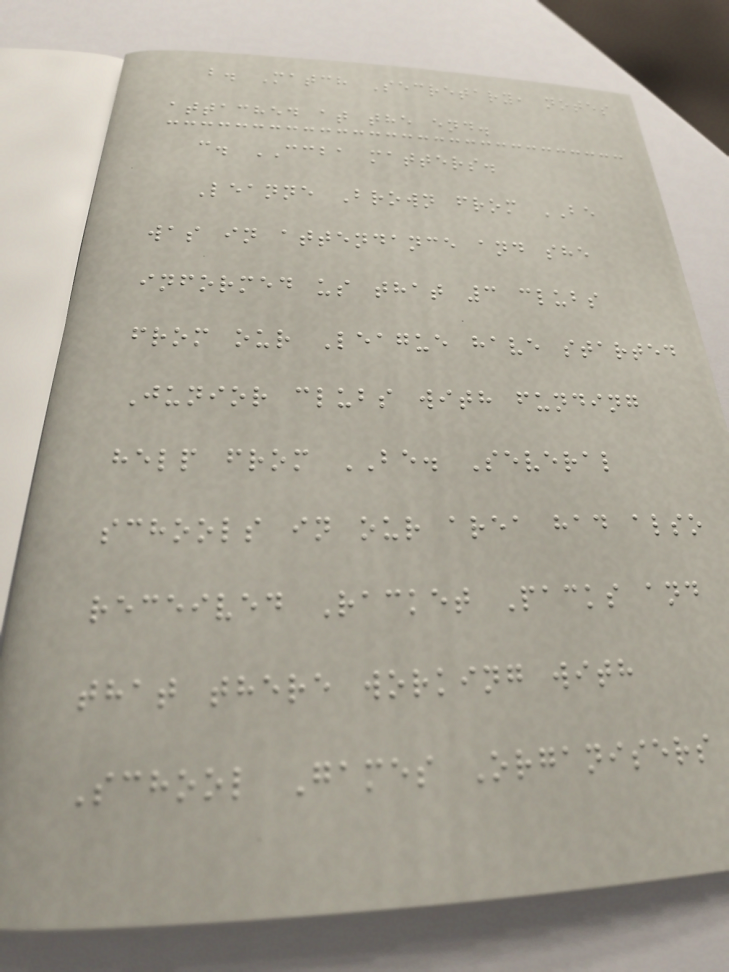b. Match Secretary, notes
attached at the end.
c. CCBA matters.
Leanne Brown from BE
was in attendance and she
informed us that 3 clubs
from our League have started
Junior clubs with funding
help from BE. Several
schools in our area had also
received Racket Packs and
that there working with
School Games Organisers
